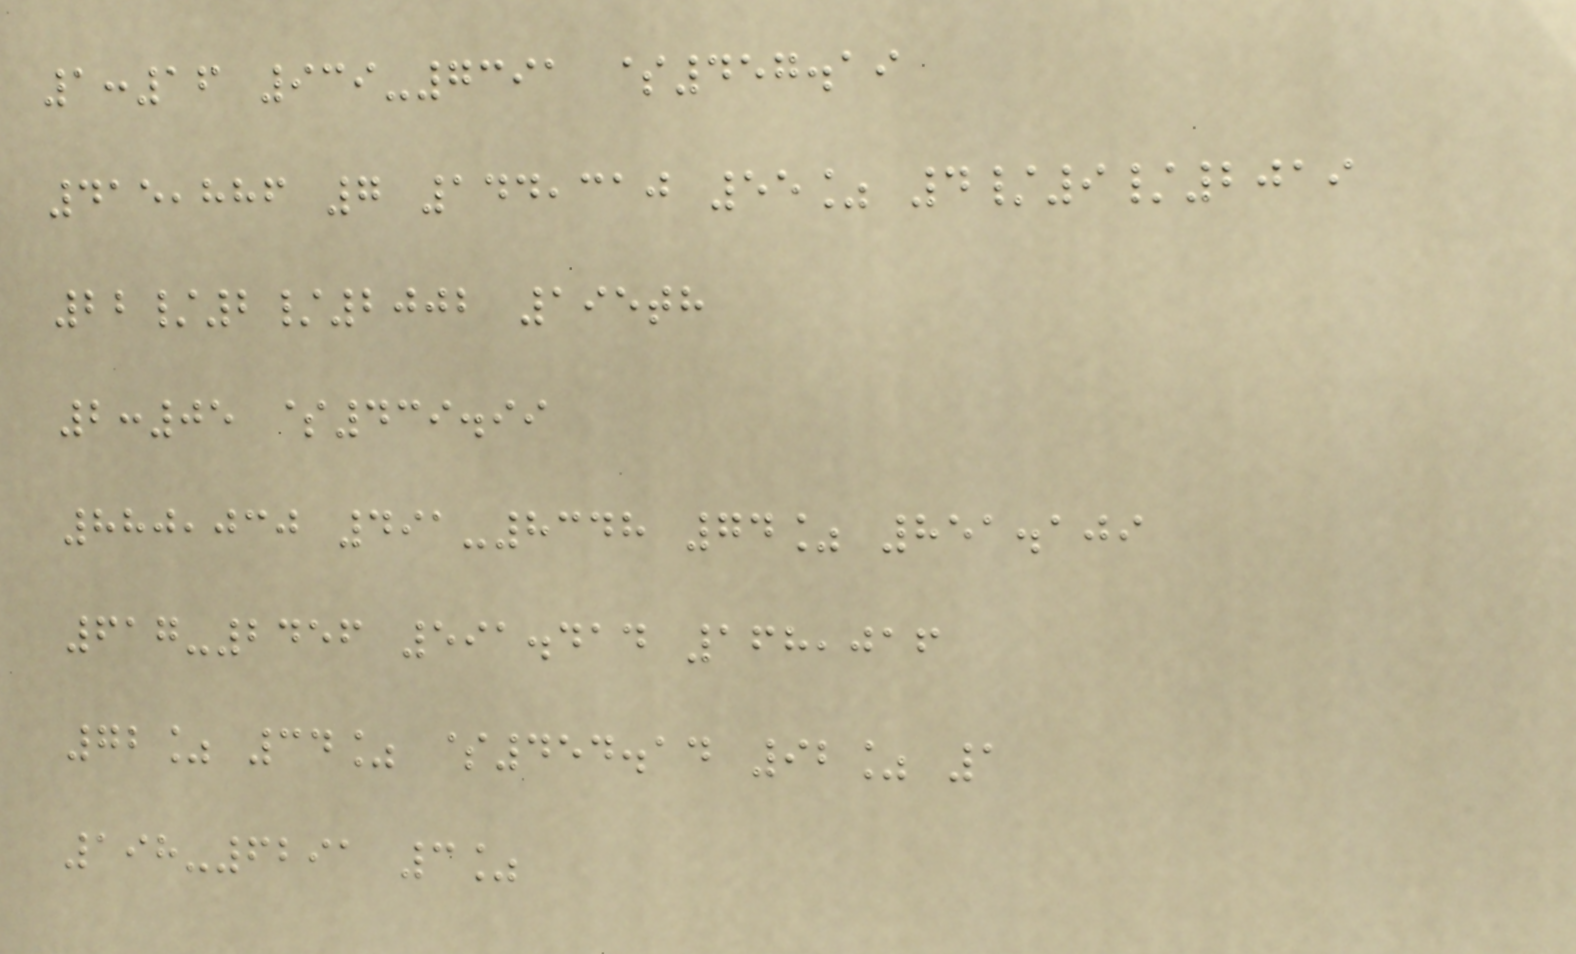1:16 939-7391 $457.19
415,886 7 144,310 55% 4/9/2019
22/2/2002 195th
2:05 $439.99
880,030 491-8348 74% 851.109
617-2456 591.414 168,016
72% 34% $454.14 92% 1
198-6291 3%
